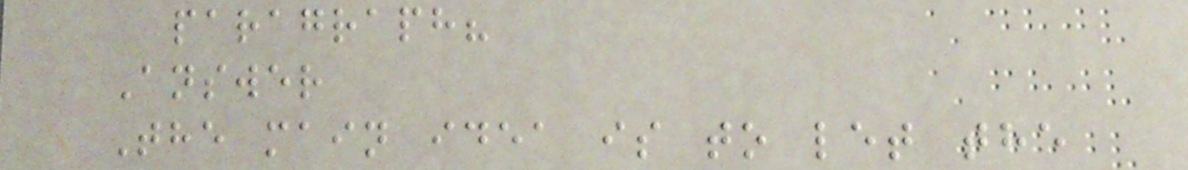paragraph?
Answer
The main idea is to let the
